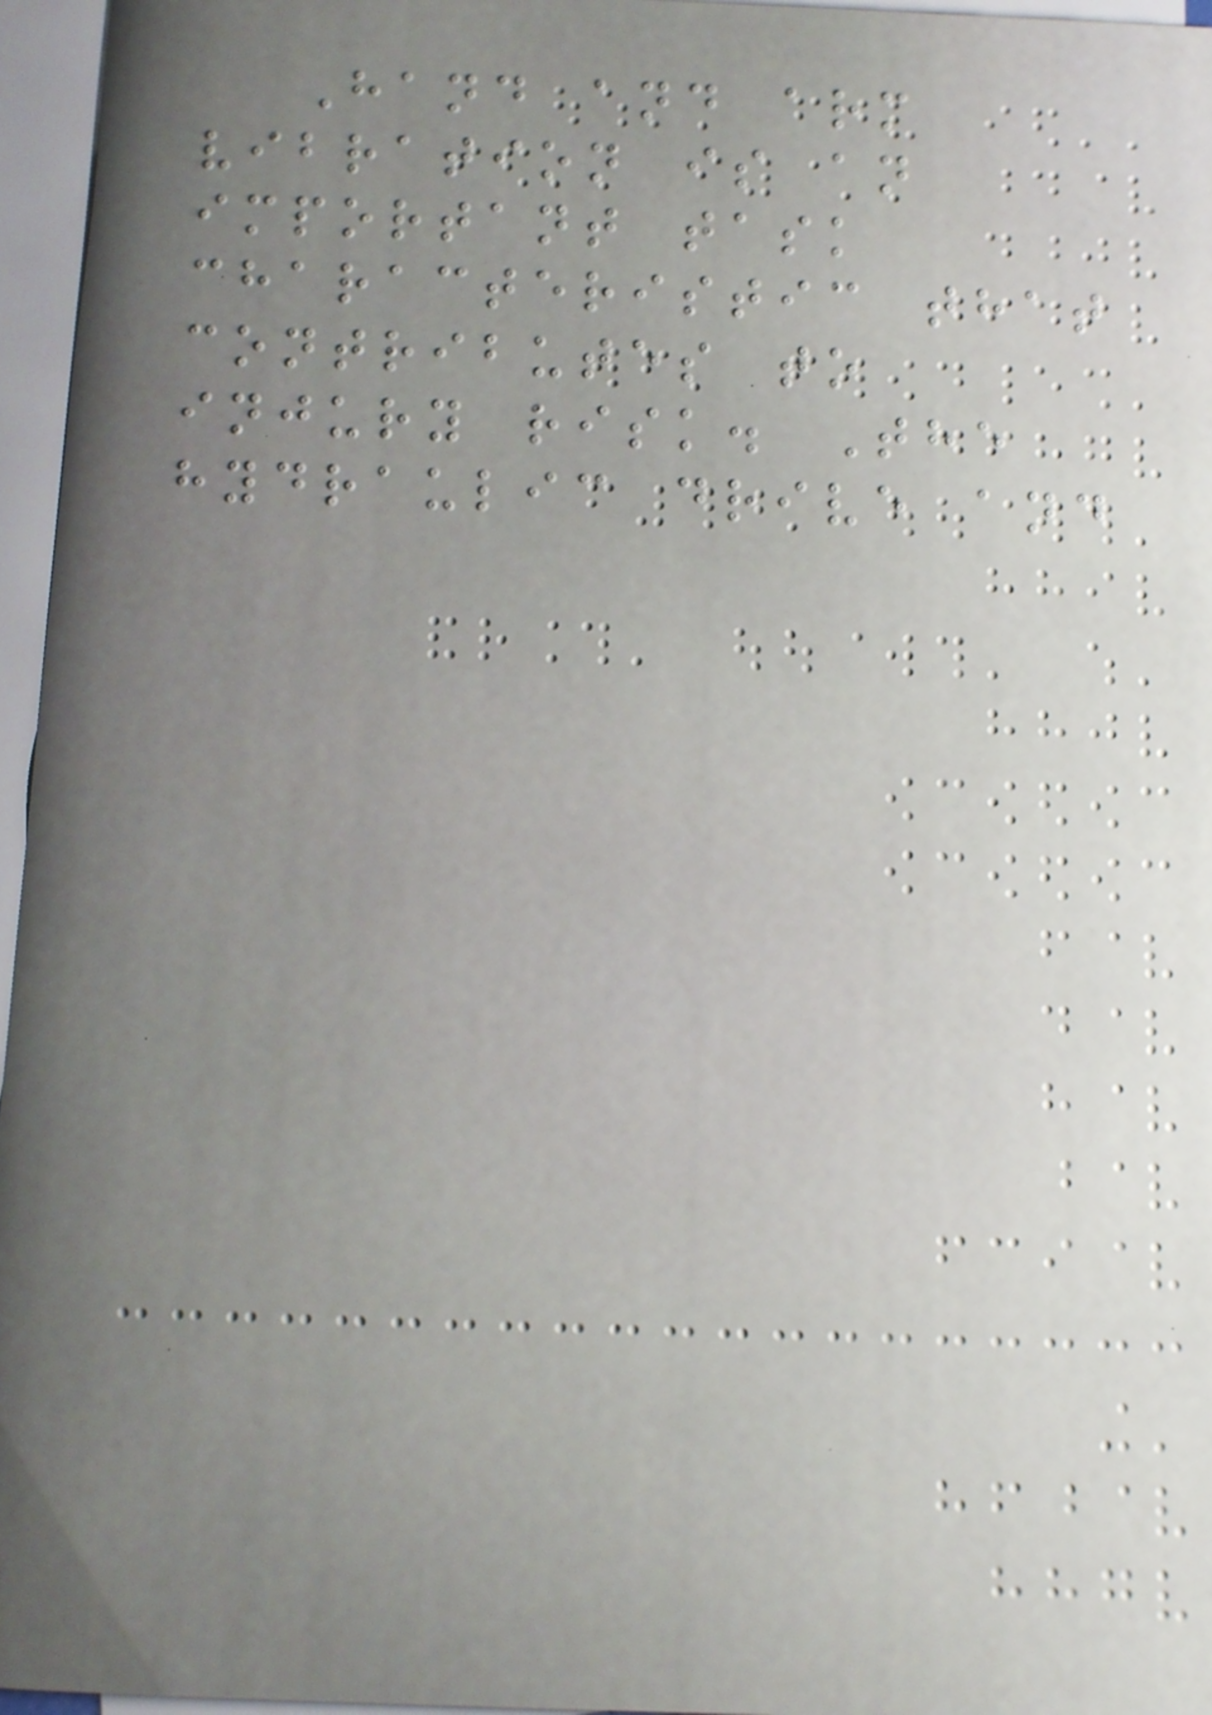Hand and arm
vibration is an
important task
characteristic that
contributes to
injury risk. The
hydraulic drive and
